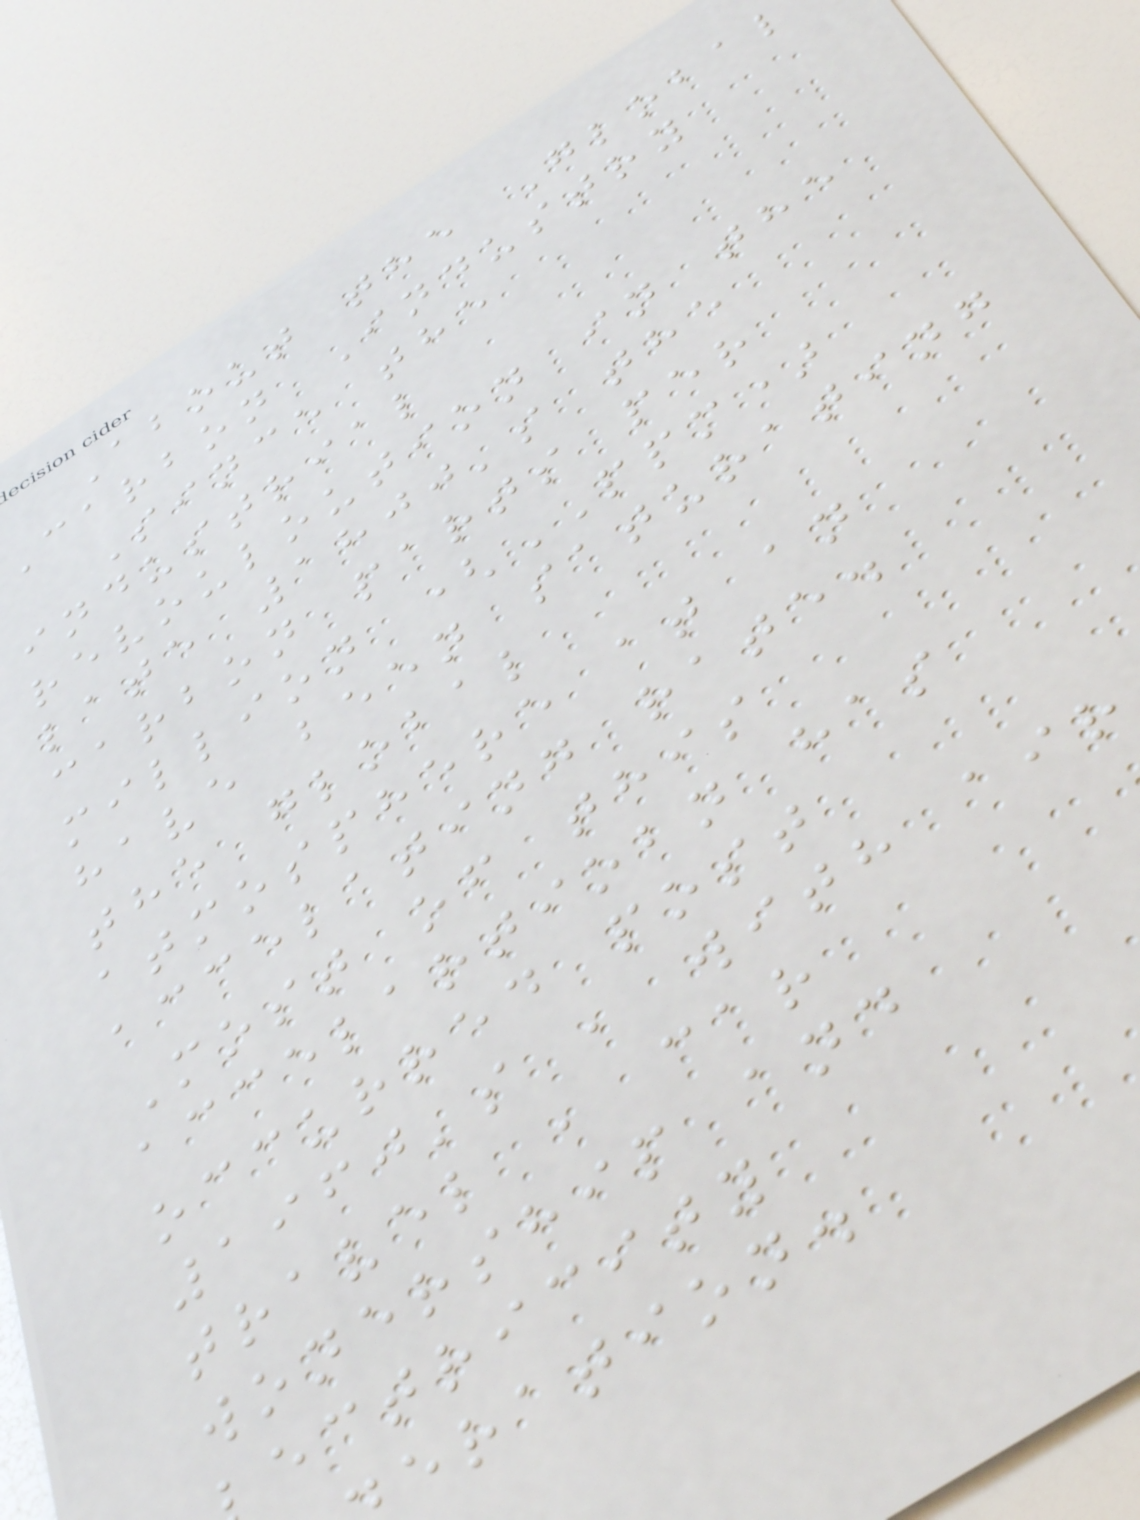About the Global
Carbon Industry
Since the
industrial
revouloution in the
late 1800's the
carbon parts per
million (PPM)
have been saturating
the global
atmosphere at an
accelating rate.
Most of this
accelartiobn has
occurred post
1960's , with air
travel , car
wonership and
ectricity
eration.
